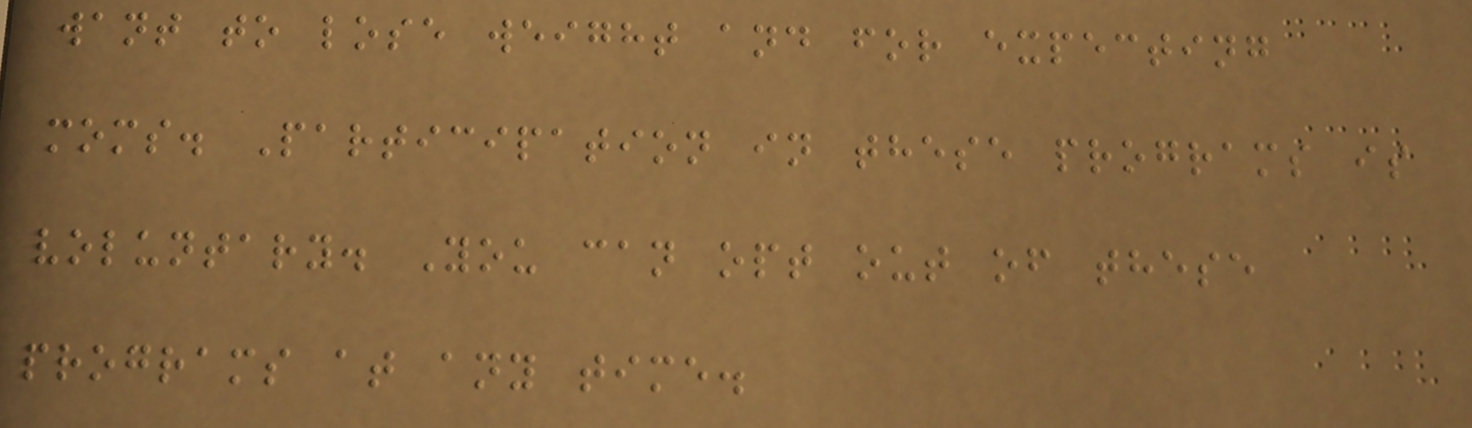want to lose weight and for expecting
moms. Participation in these programs is
voluntary. You can opt out of these
programs at any time.
